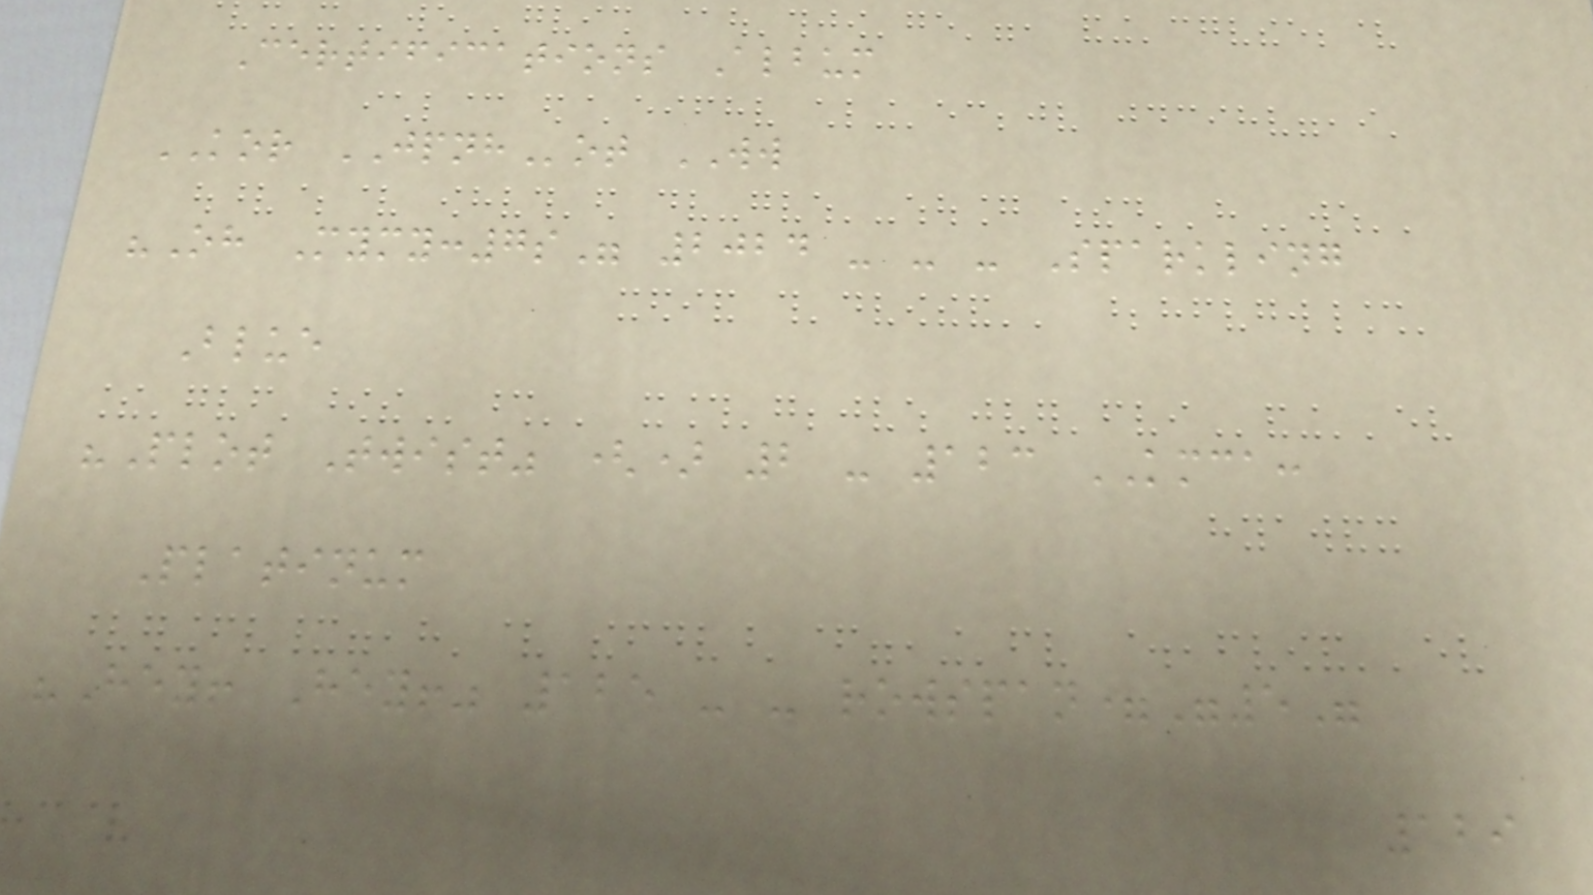Certifications Album
KOR JPNHot WW
"Oh Mymy:7s" 2024 - - - Sparkling
Blue
"Plot Twist" () 2 - 123 KMCA:
Platinum
"Hey! Hey!" 125 - - rowspan="5"
129
